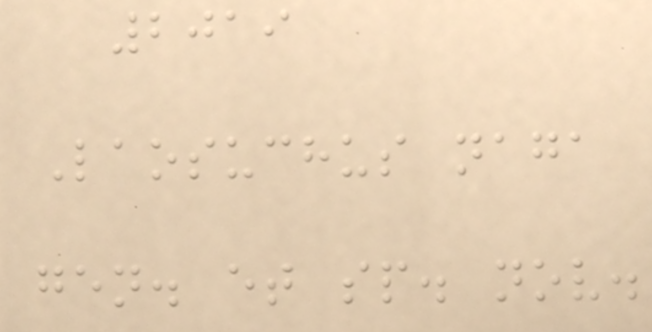2019
Laosuchus naga
gen. et sp. nov.
